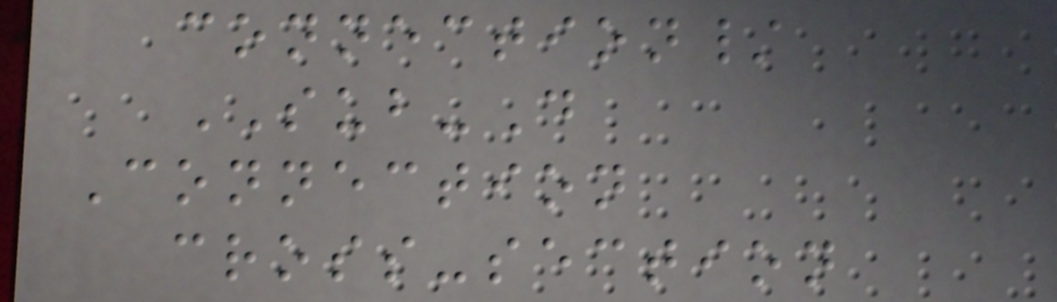connection/
SUB-D
Connection
cross-section
